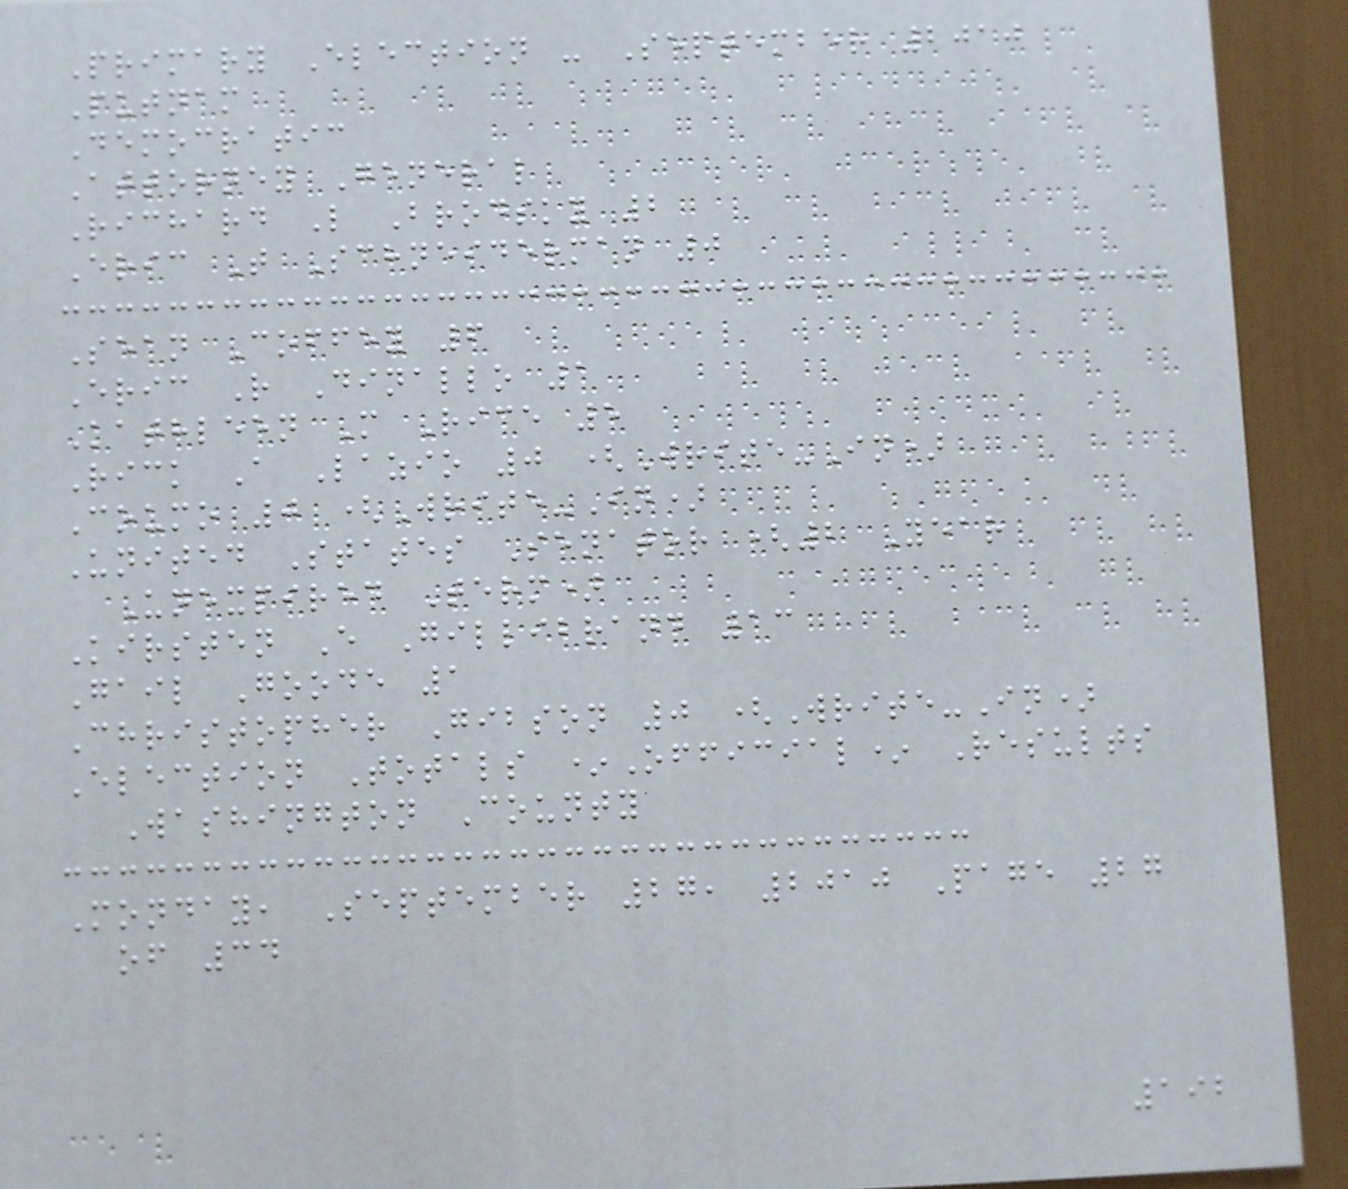Primary Election - September 2010
Putnam
Democratic
Attorney General
Richard L Brodsky 2
Eric T Schneiderman 0
Sean Coffey 6
Eric R Dinallo 1
Kathleen M Rice 5
Rick A Lazio 0 (Write-In)
Coumo 0 (Write-In)
United States Senator (2 Year
Unexpired Term)
Kirsten E Gillibrand 13
Gail Goode 1
Christopher Gibson 0 (Write-In)
Election Totals *Official* Results
Washington County
Monday, September 27, 2010 Page 27
of 34
192
